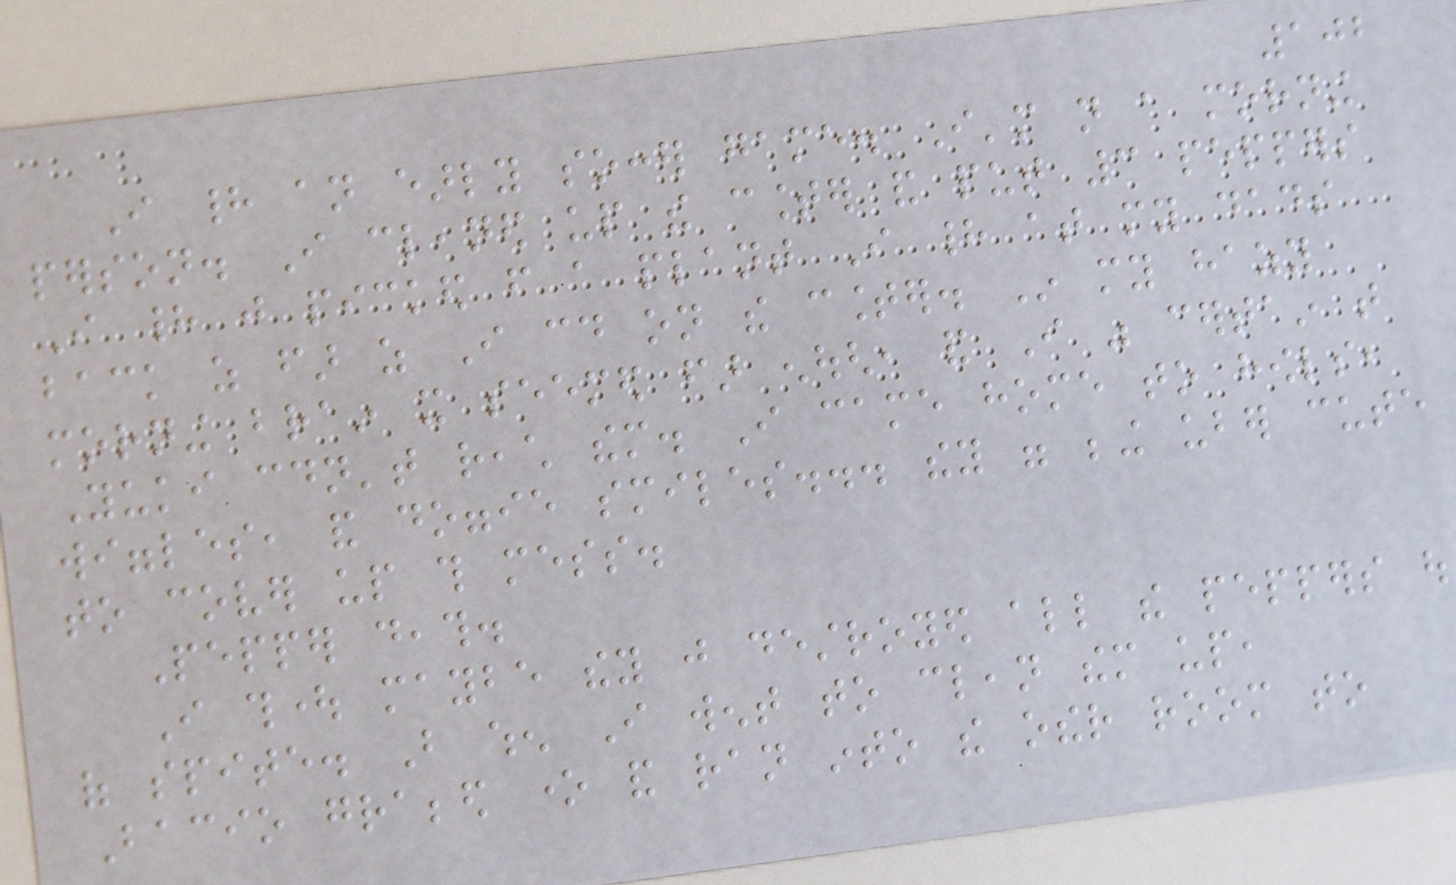102
I had an early soccer game. I'm not a morning
person. I cleaned up the counter and put 3 peppers
I had just picked from a plant I had at my dads
back as far as I could on the counter. In my hazy
morning brain it seemed far enough, and I was certain that
Yuki couldn't reach them. I came home to howls,
wiggles, and doggie smiles... they were being uber cute
to cover up this mess.
Pepper death.
I thought maybe they just destroyed all the peppers out
of spite. But when I went to clean them up,
Bacio grabbed one and ran into the other room to
